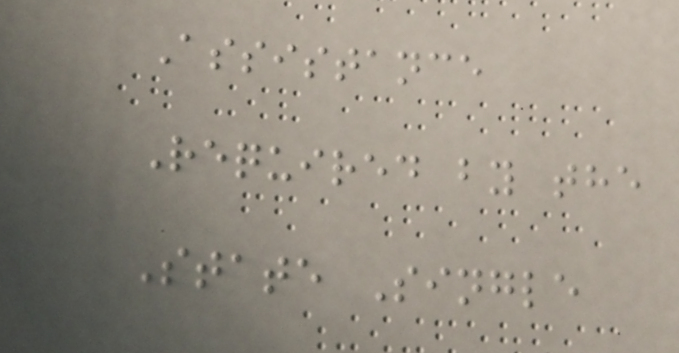Assistance
Required by the
State Single
